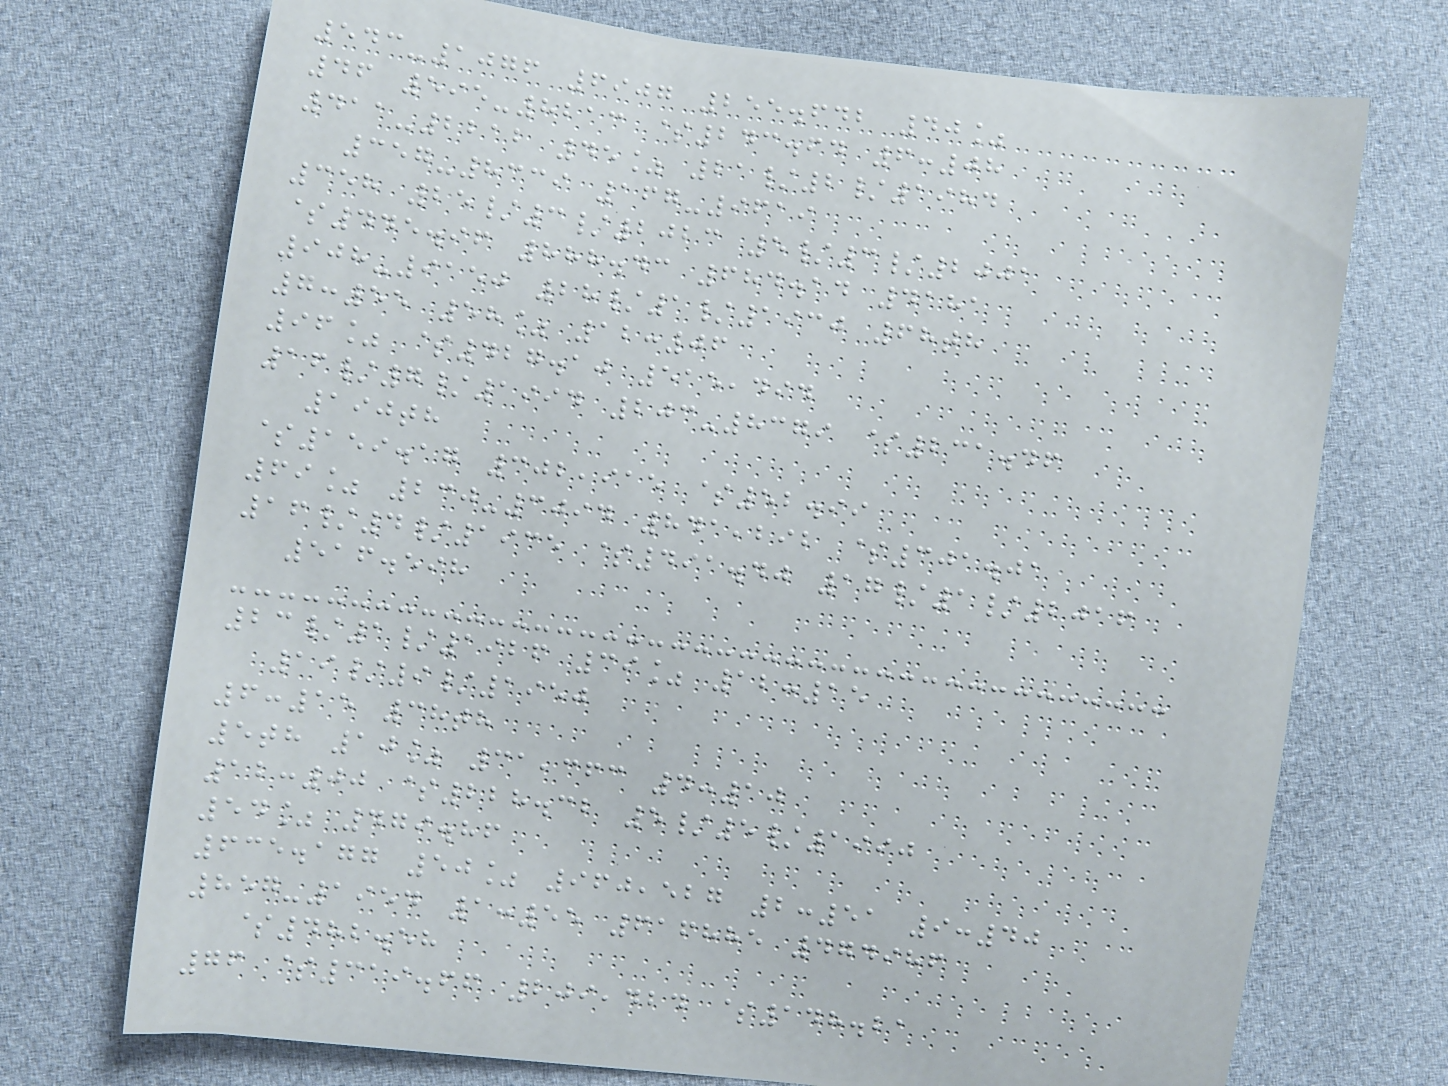543-1076 6907 255.642 40%
46 595-8213 $243.64 6:08
411-2212 45% 21/2/1984
357-8339 167-9619
358 25/3/2023 5/3/2001
$445.96 888.43 684.14 4181
908-9150 28/1/1930 68th
7:55 58% 12:06
96% $427.10 515,494
16/7/1994 203-8379 $231.46
190th
$159.17 302,915 $52.99
69% 230-3094 841,292 $301.01
16/4/1935 $491.40 17/1/2016
516.598
23/1/1926 39% 12:15
19/9/1950
6:15 38th
5th 10% 31,363 4:10
12:00 $228.32 5/5/1990
54% 479.86
635.177 50% 960,527 2:51 9:40
857-1954 1:55 616885 474986
$482.58
76 $319.66 209,424 $148.21
